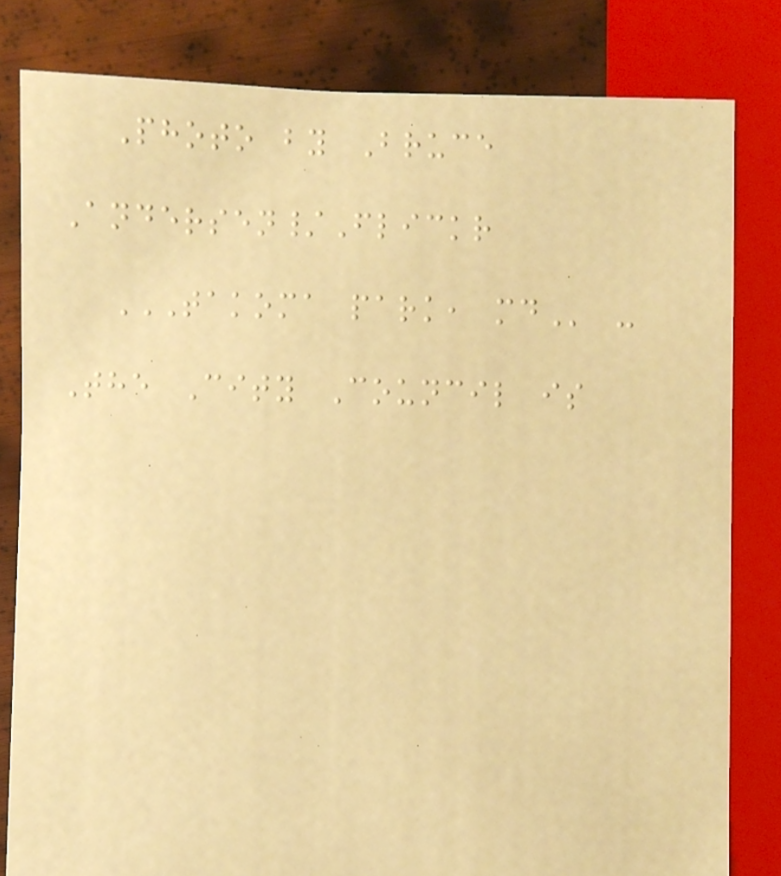Photo by Bruce
Andersen/Flickr
TAKOMA PARK, MD -
The City Council is
